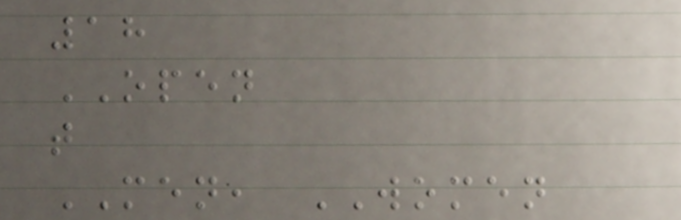18
OPEN
t
MEN, WOMEN
